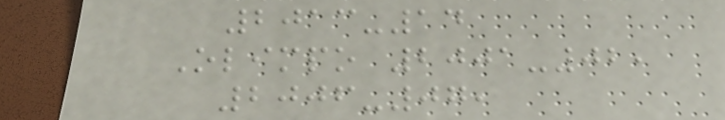2013-14
Olimpo 2001-02,
2006-07,
